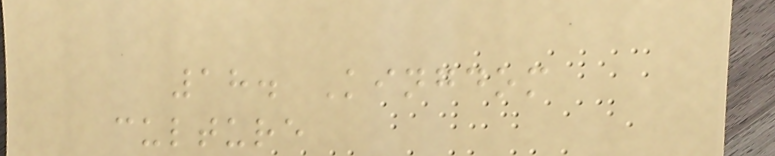18. Kingdom
culture
